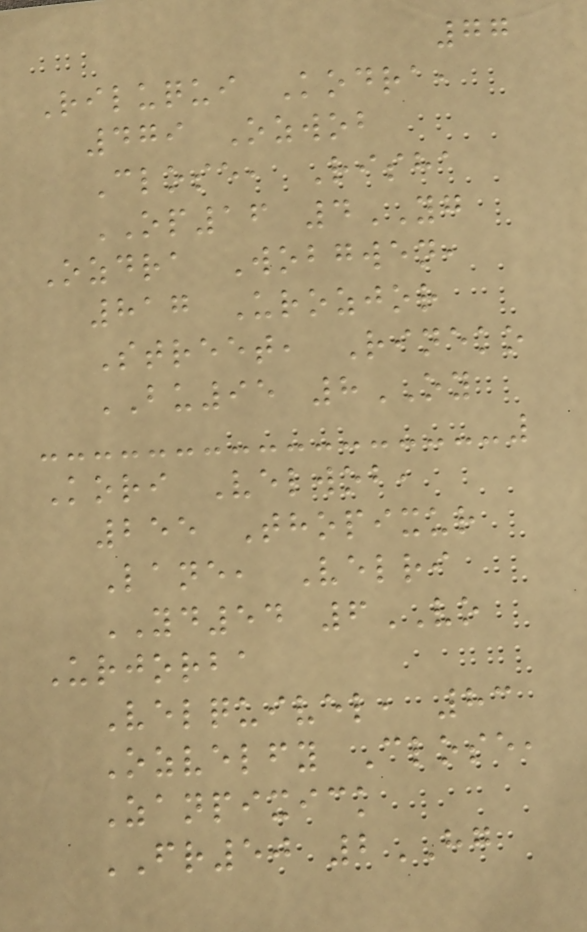77
Riluqui Kodra,
479 Ozwob
Close, Risha
OP16 4YG
Ozdra Wobgwen,
817 Urozjor
Street, Rineko
BU95 8OY
Kori Velwob,
255 Thopixur
Lane, Velri
YD54 6VO
Urjorba
Velquivel, 83
Ozvelfy Close,
Zanpixick
FR50 2HG
